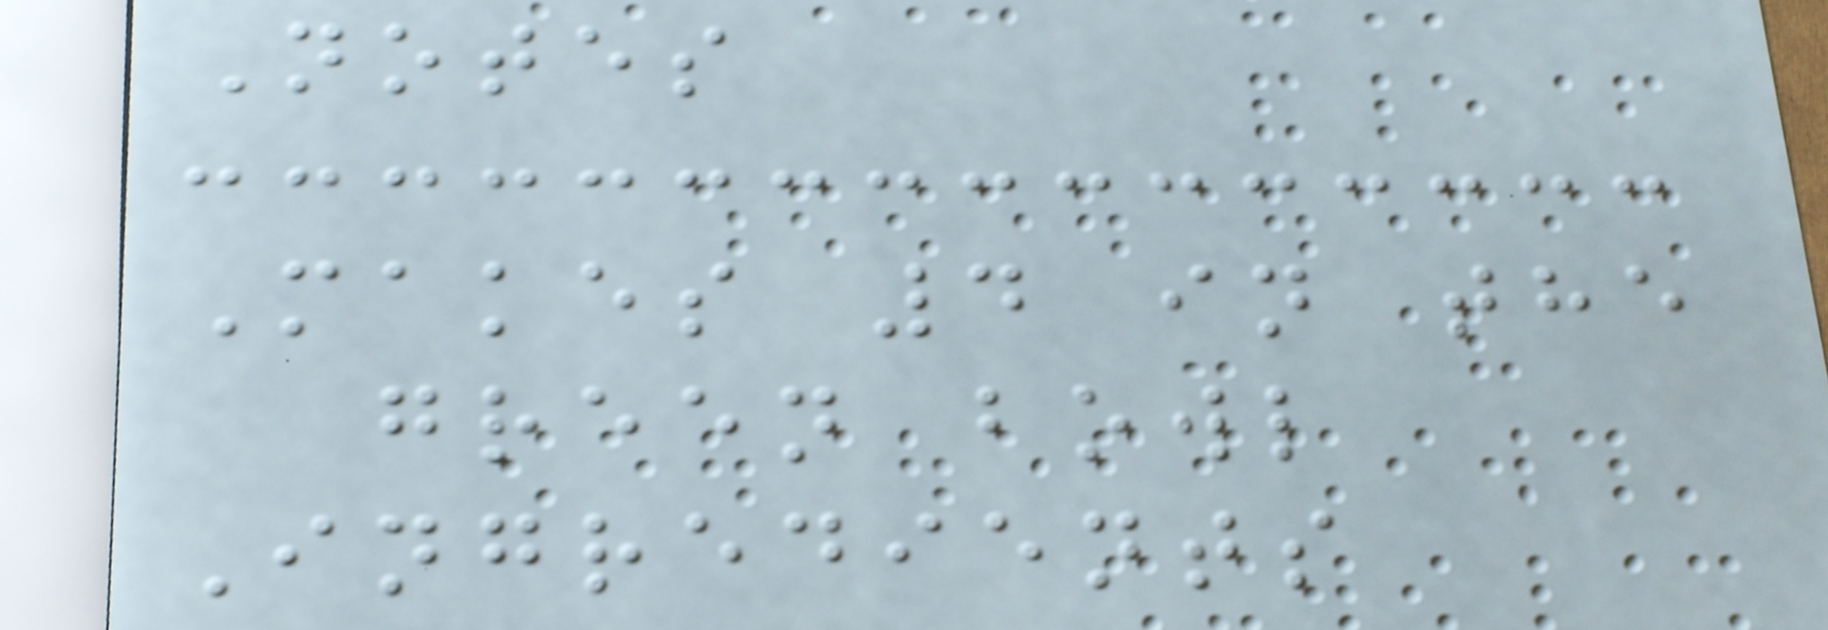Notes
Makes 4 in the
green bowl
Ingredients
